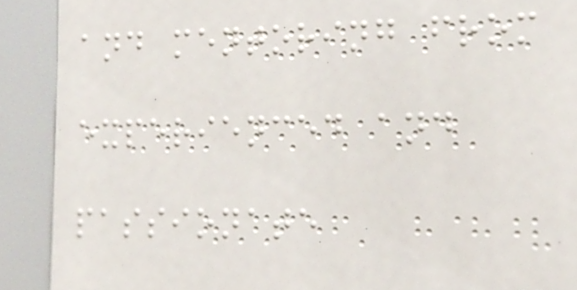and mentoring from
experienced and
passionate
